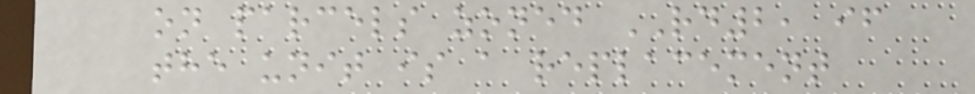on parcels zoned RD2, if
the unit is a replacement
